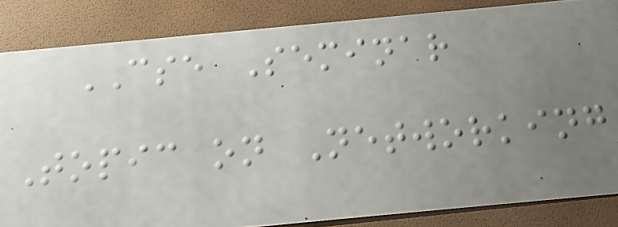CSE Seminar
Topic on Networking
